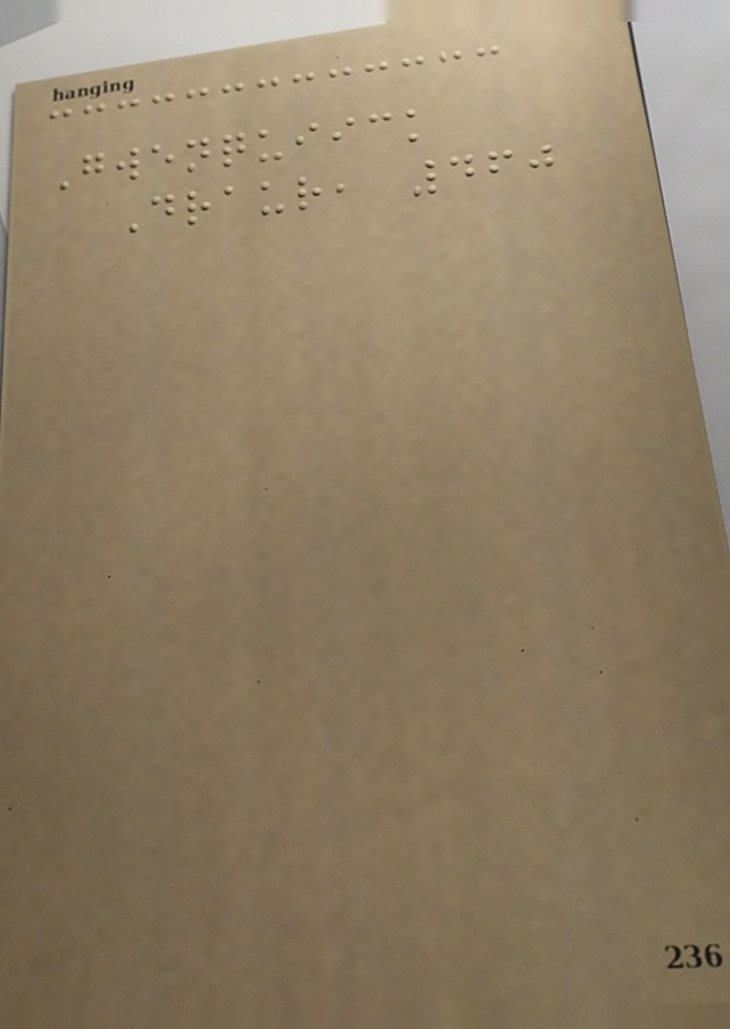Gwenquiick
Draur, 460
